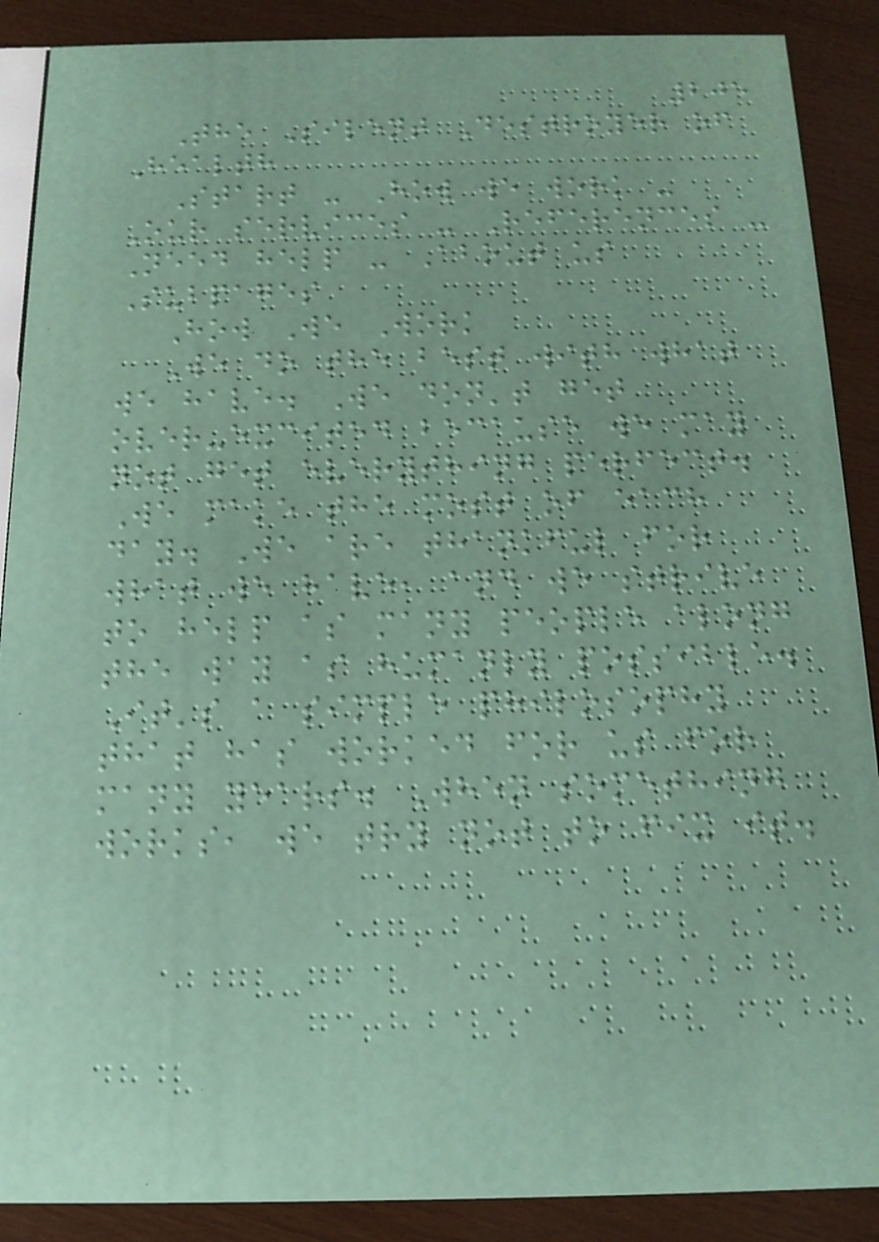205
The Silent Destroyer of
Health
Start - How we work -
Our services - References -
Need help - About us
Subpages
How We Work
We do the best with what
we have. We don't get
over-excited because we may
not get everything perfect.
We make the most of each
day. We are thankful for
what we have, and we strive
to help as many people along
the way as humanly possible.
It's a simple philosophy
that has worked for us for
many years. When something
works, we try not to fix it.
